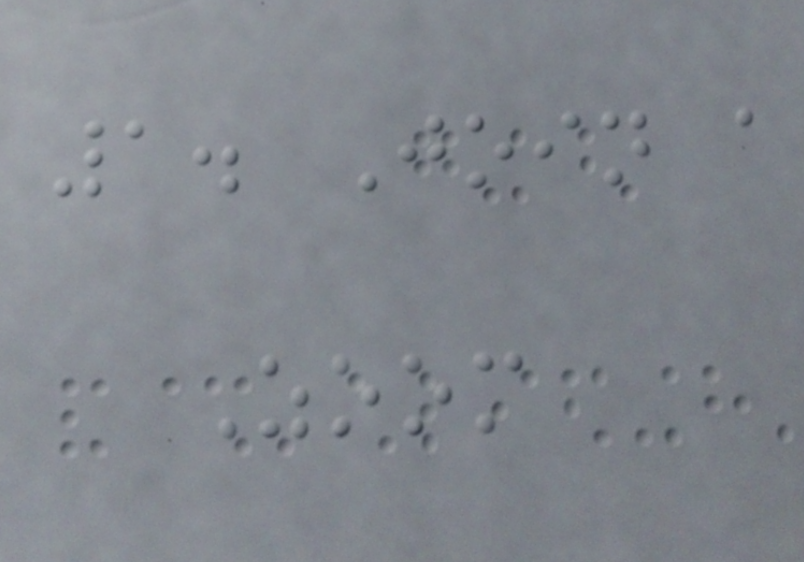1. Join a
Zoom
